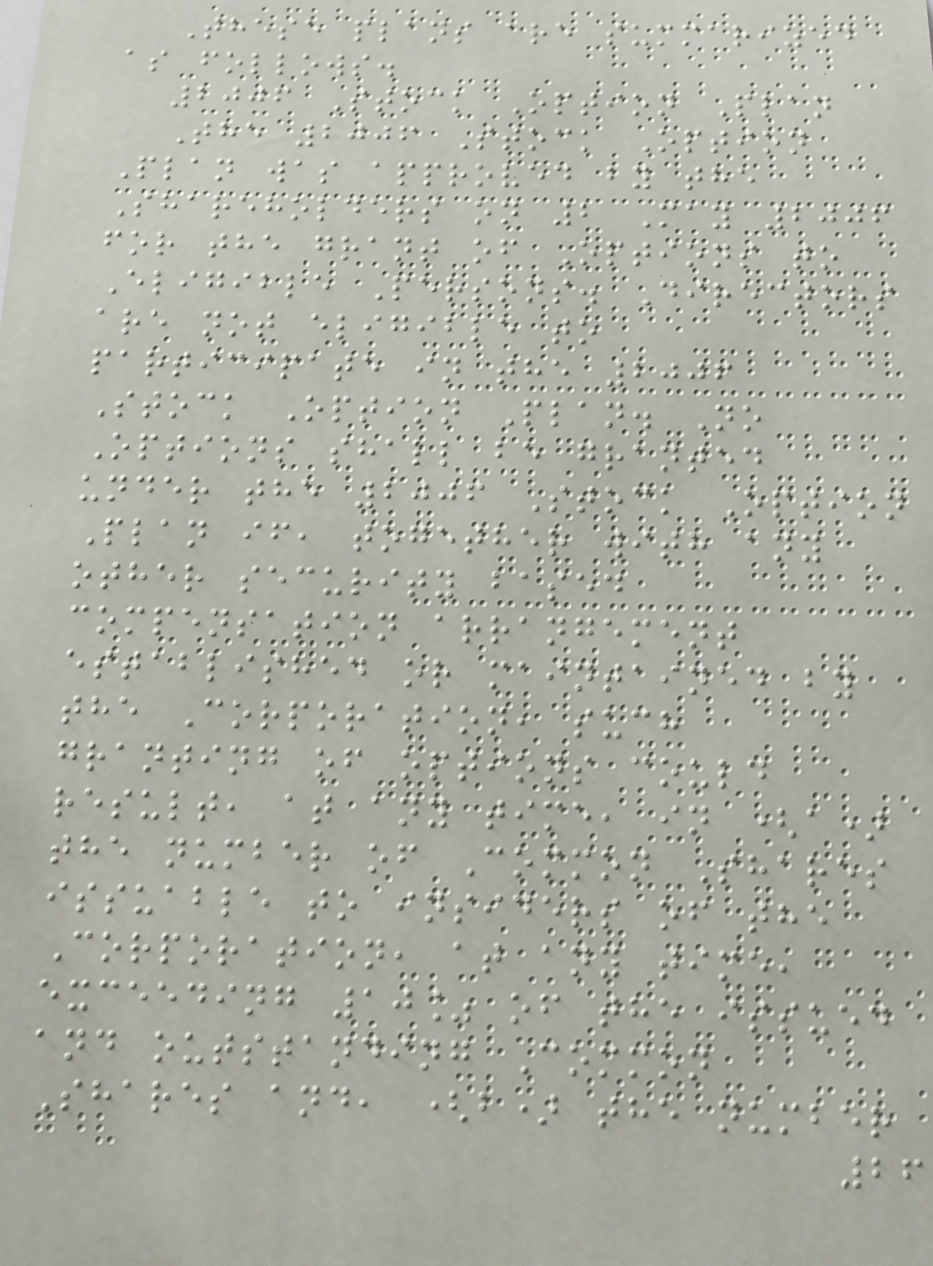These plans are summarized
as follows.
2006 Stock Option Plan
The 2006 Stock Option
Plan was approved by the
Shareholders on 2 May 2006
for the grant of Options to
Eligible Persons. Directors
are not eligible to
participate in the 2006
Stock Option Plan. No
Options shall be granted
under the 2006 Stock Option
Plan if, together with any
other security based
compensation arrangement
established or maintained by
the Corporation, such
granting of options could
result, at any time, in (a)
the number of Common Shares
issuable to insiders of the
Corporation, at any time,
exceeding 10% of the issued
and outstanding Common
Shares and, (b) the number
26
